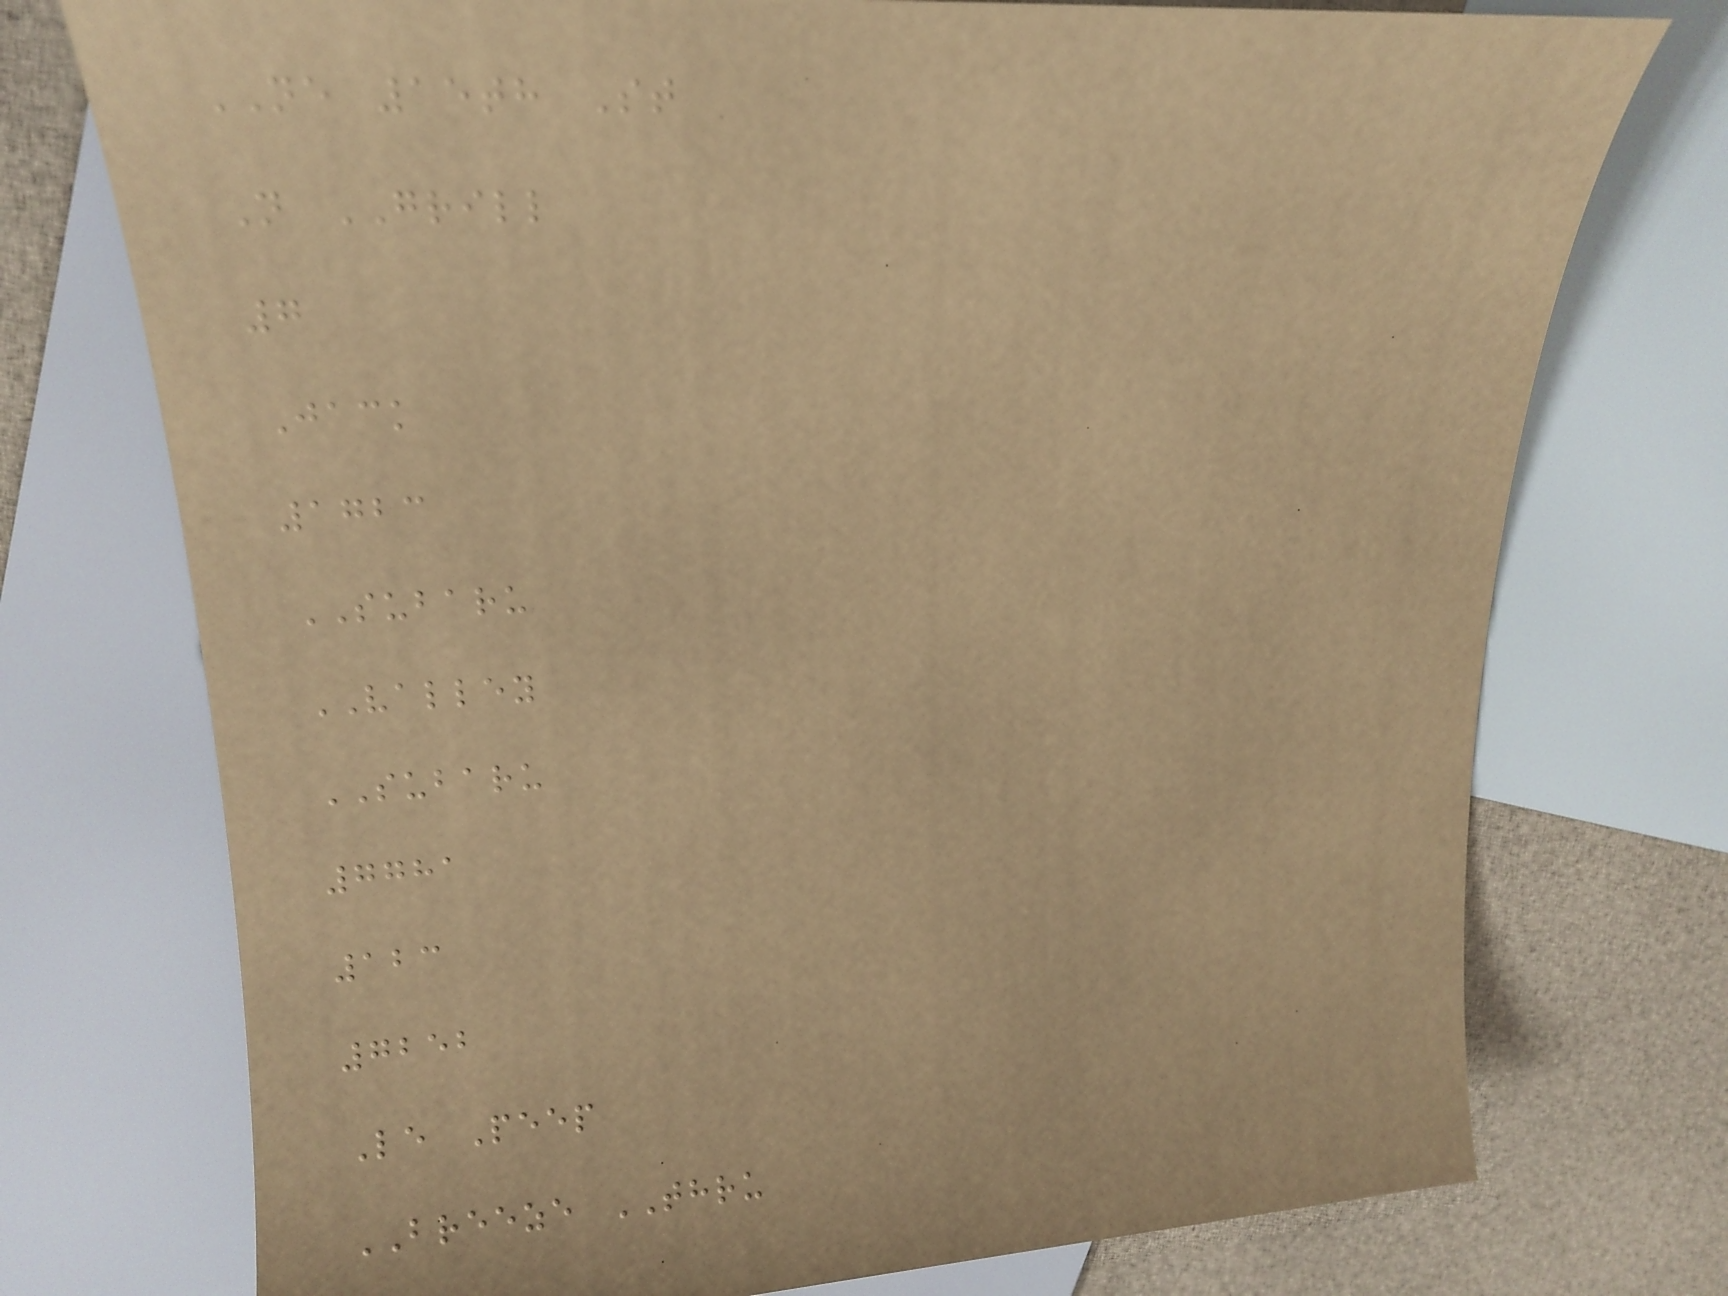NE 15th St
N GRILL
7
Jack
1723
SUBARU
VALLEY
SUBARU
7781
123
7252
Le Peep
BREEZE THRU
